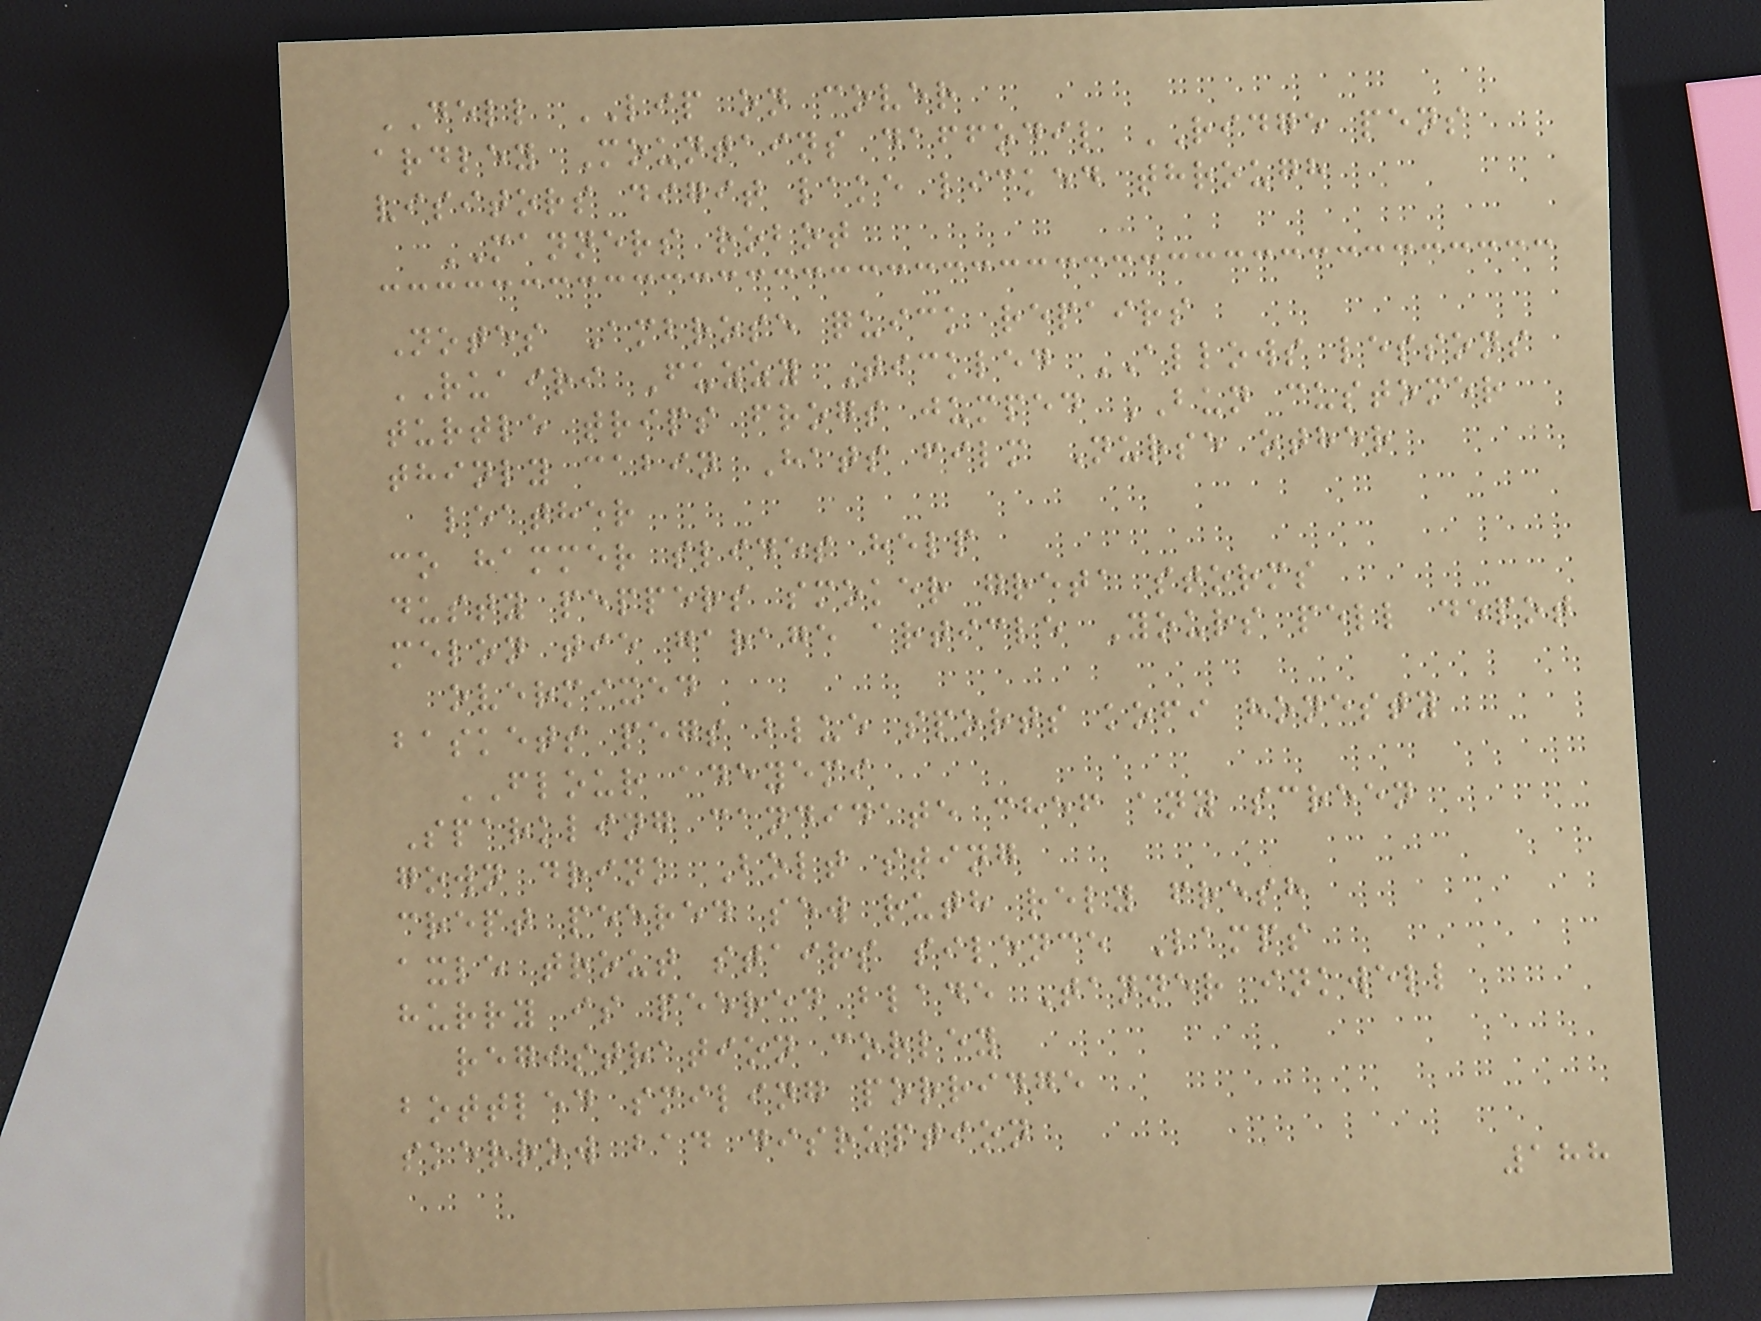DELL LIP on cover
ardley Mountains daffodil RIDGE pens
visitors digit lake licked through
MANNERS robot
Notes Ambrose quick repairs
RUAIRI Fuzzy Tickled ALLOWS lessons
turtle trips frogs jumped BUN customer
thinly cabin Hats film Nurse other
leather
co hammer slides help
dusty peppers smoker greta storms
melon tie garage article Yours pell depot
overmixed
baskets pegs blue sports kofi honesty
FLOUR adeyemi
Sparkling candidate chef any screen
gown drink Bolt sting
crept peered sew ruth rely fresh
axle trout stairs silence Lamps
hurry is peered blade Tanner inkwell
registration corley
bottled smiling porridge
skerrow bad disruption
188
